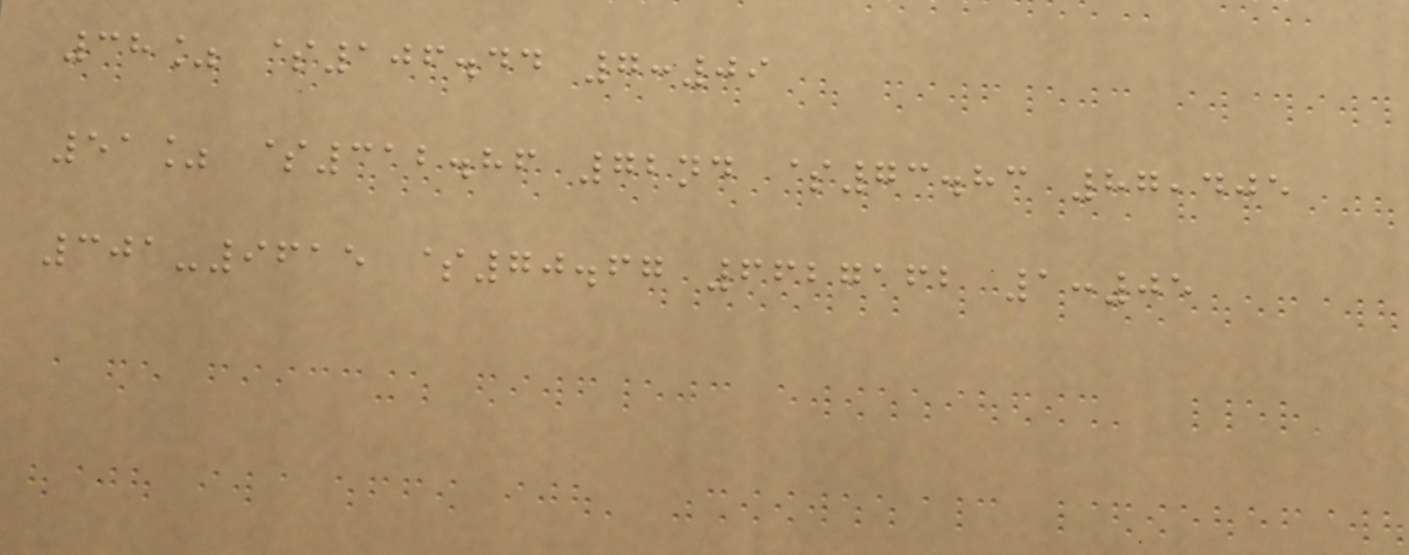38% $106.44 7:09
51% $312.86 72nd $73.83 87,405
301-9615 $70.67 6627162 1:05
